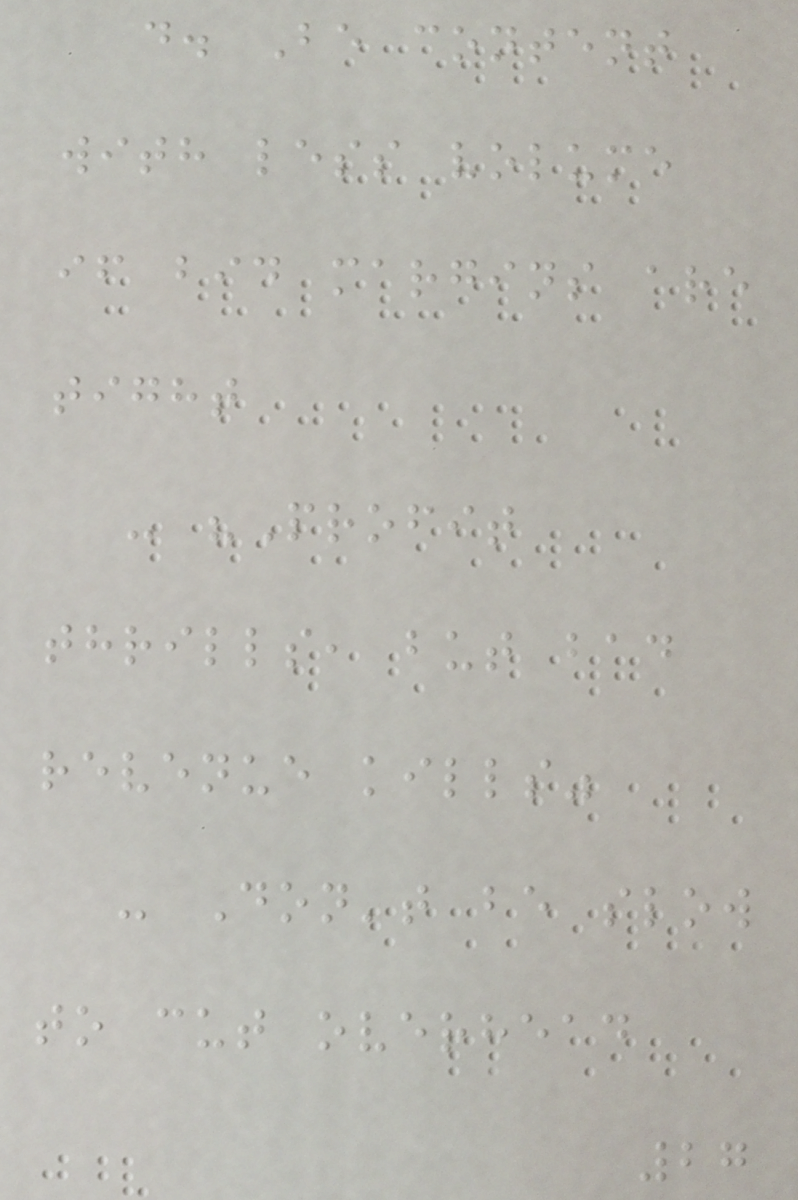d. Be content
with less volume
if bid margins are
tight
- "Profit
thrills, but bad
revenue kills"
- Don't be slow
to cut overhead
27
